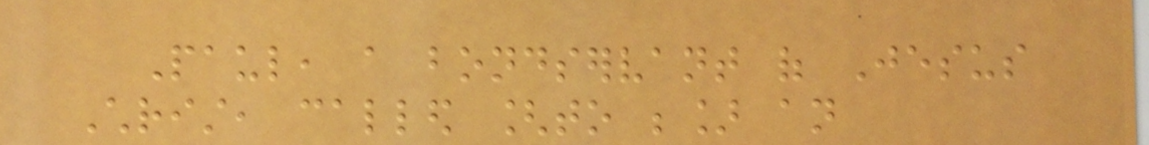Paul, a bondservant of Jesus
Christ, called [to be] an
